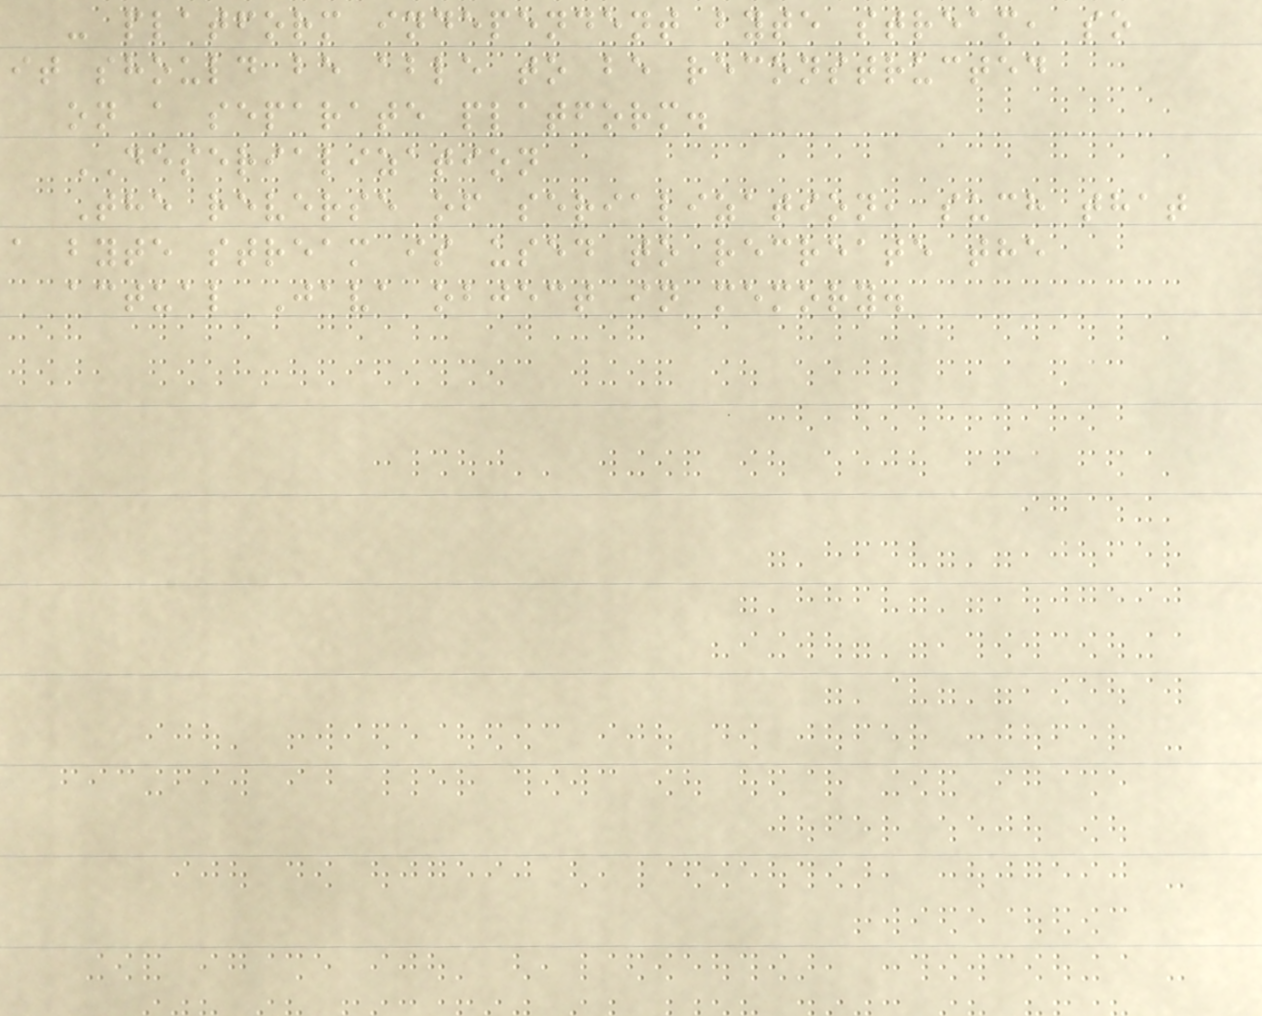- platform independent byte stream, so
it should be able to be reconstructed
on a separate platform.
DESERIALIZATION
The reverse of serialization, such that
a byte stream is used to recreate the
actual Java object in memory.
